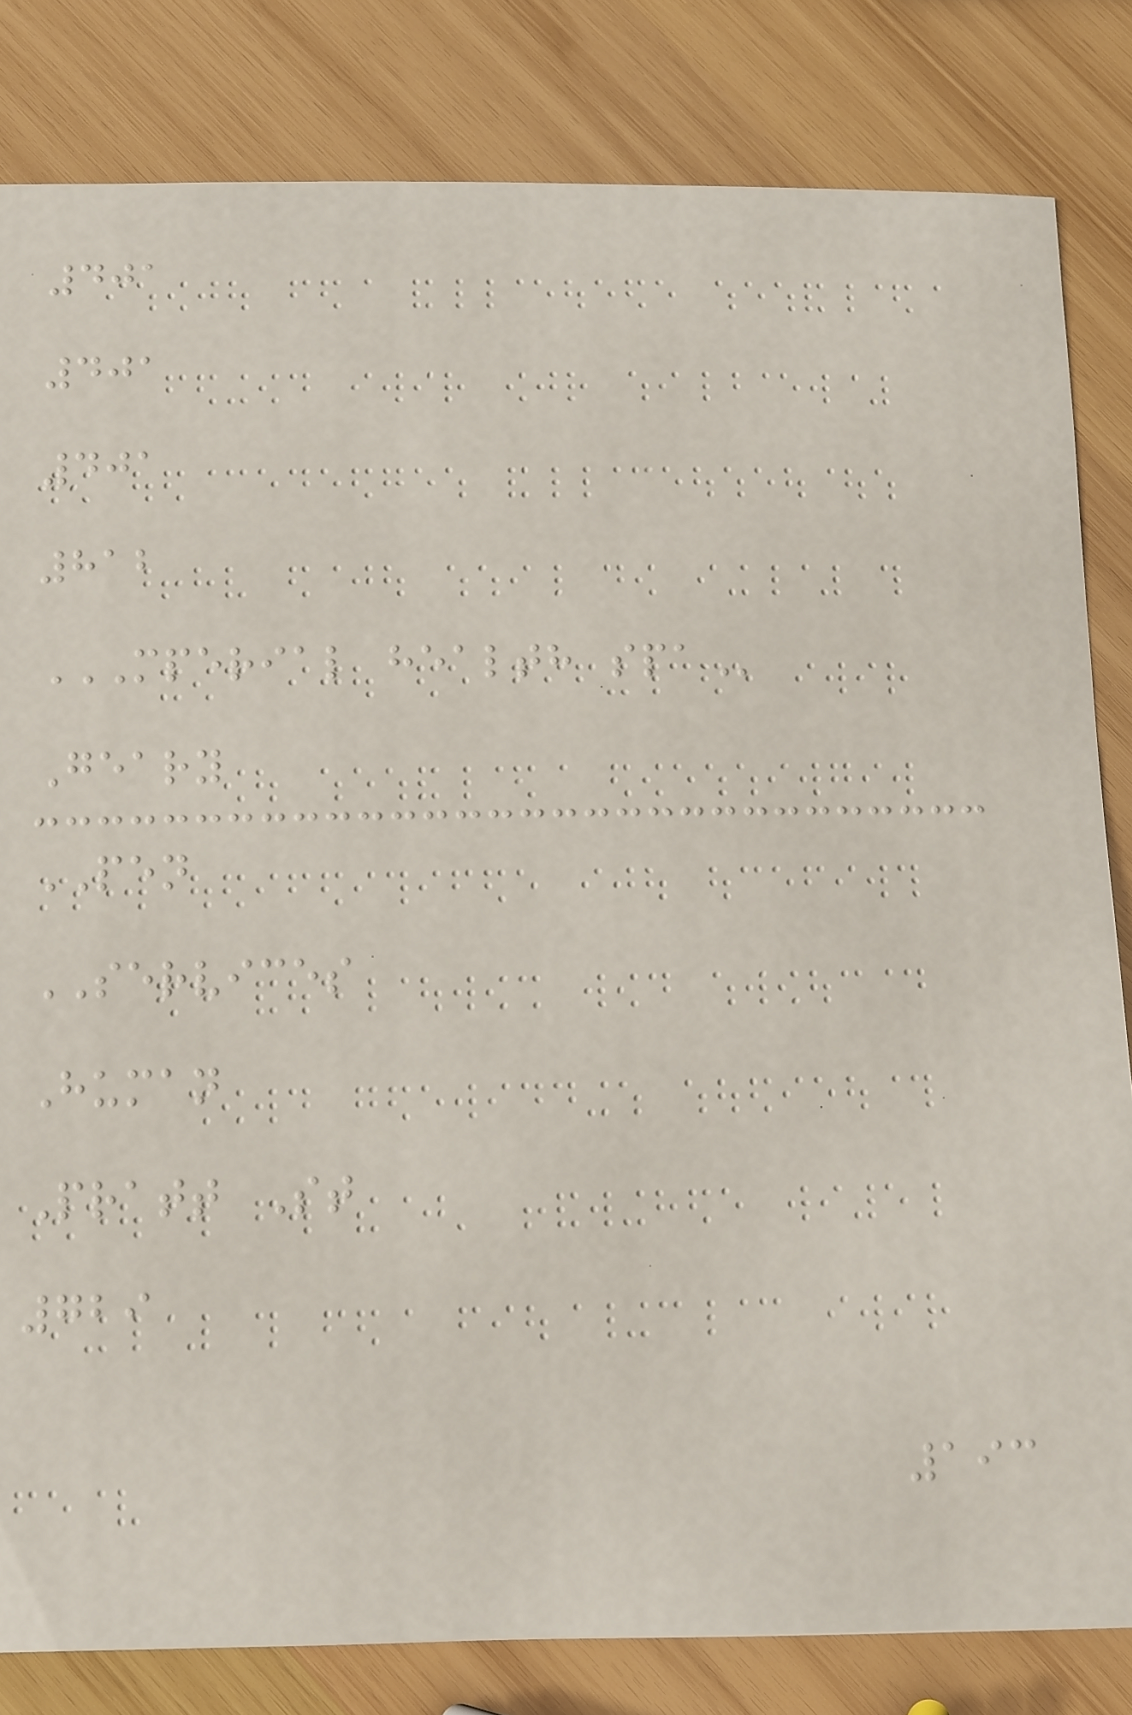401
401
401
812
MPERIAL HEALTH SPA
Geary
PEN
SERVICES
Human
Pratt St
729
193
